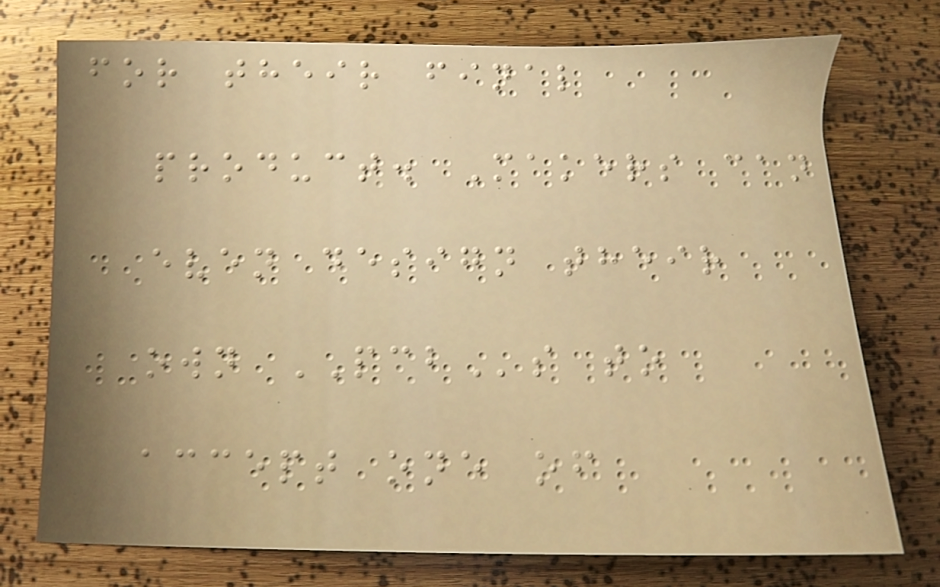for their final
product. Makers can
even design their
own PCBs to
accept one of
